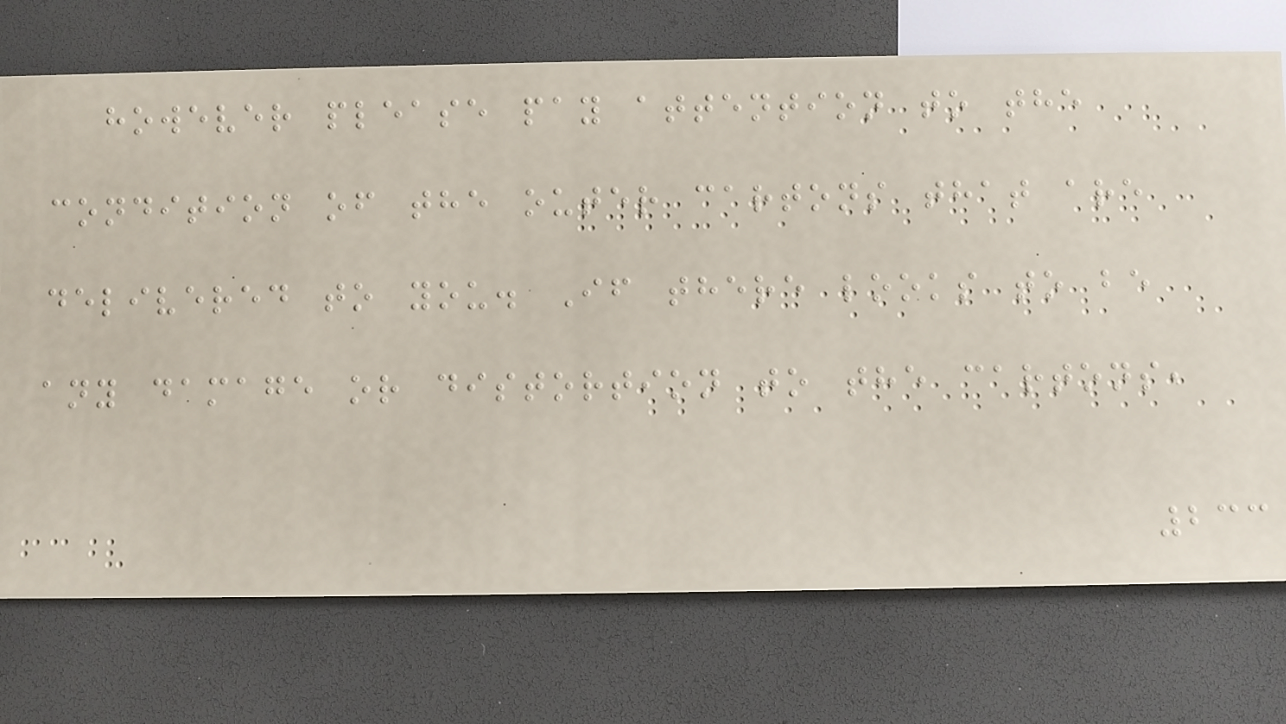however please pay attention to the
condition of the outer cartons that are
delivered to you. If there looks to be
any damage or distortion to the cartons,
233
